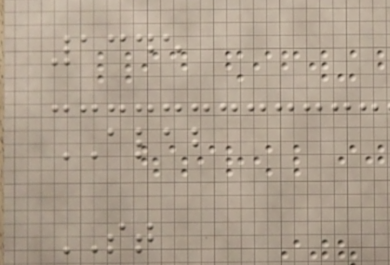1345
ALAB
ST
